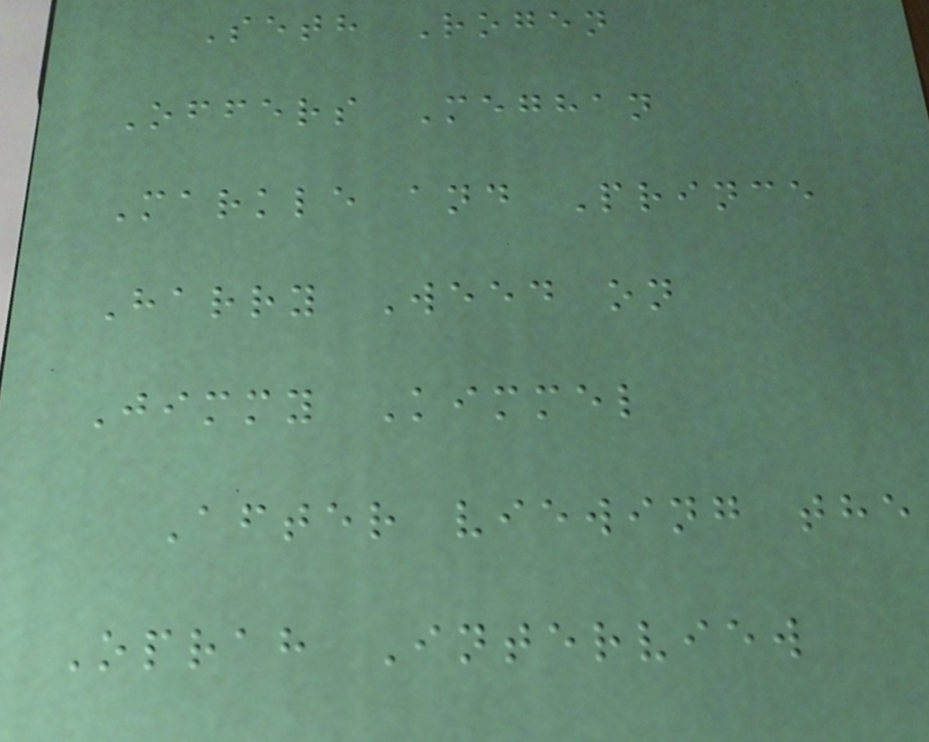Seth Rogen
Offers Meghan
Markle and Prince
Harry Weed on
Jimmy Kimmel
After viewing the
Oprah Interview
